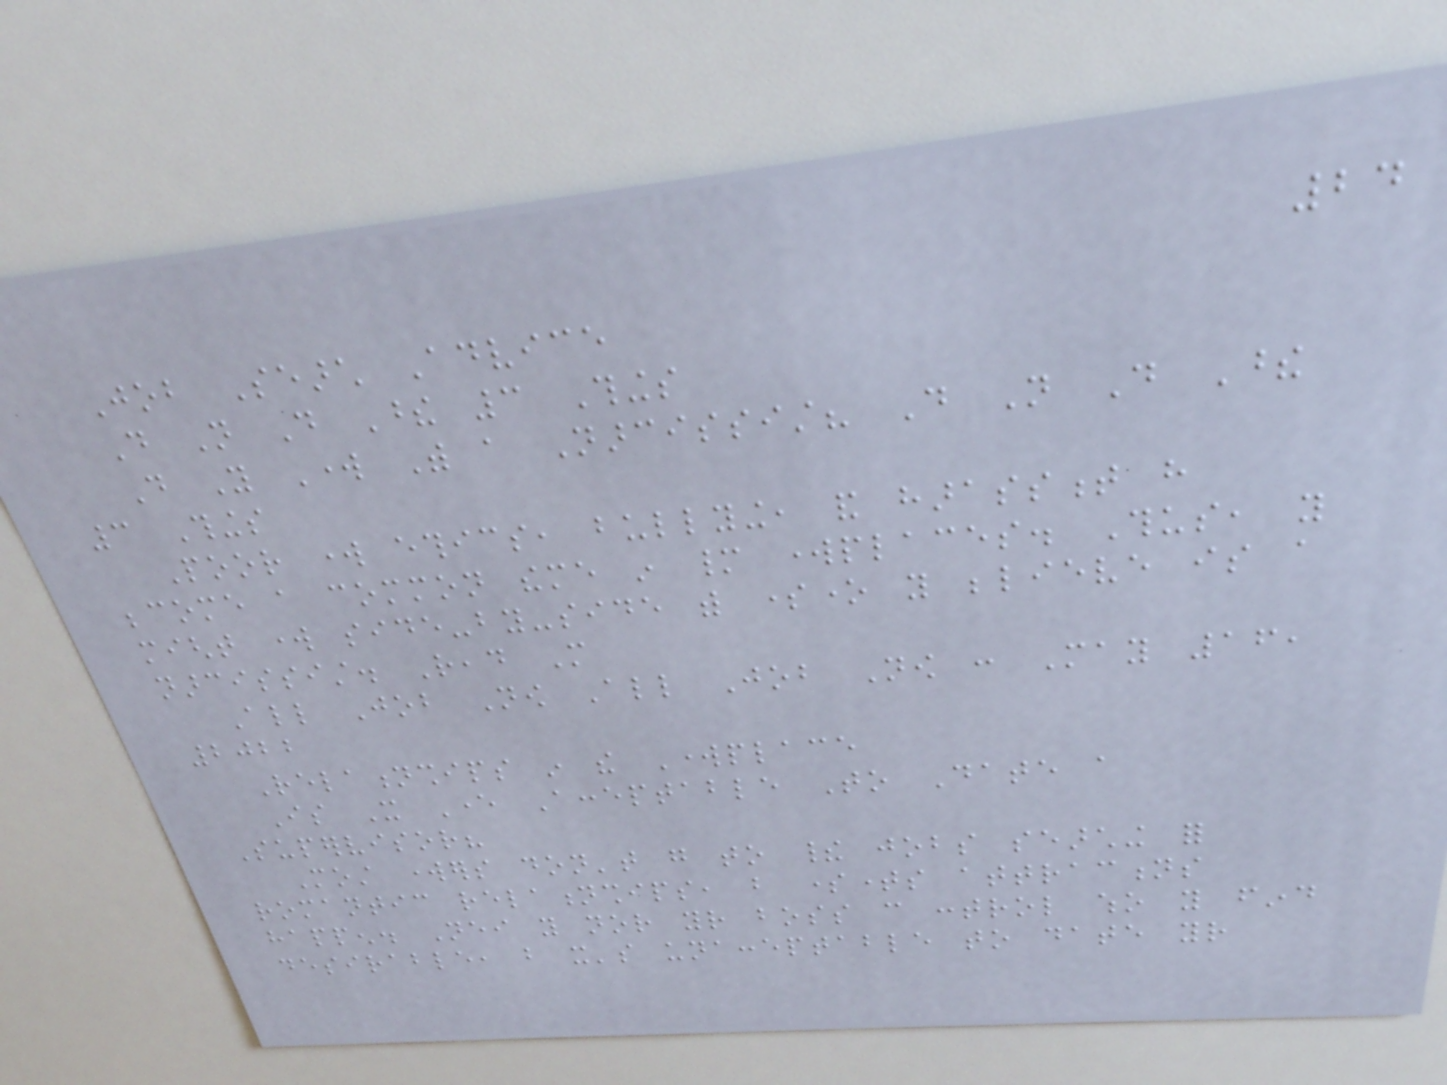24
Job Search Advice
Do Not Do These 3 Things
Do You Work With a Narcissist? Do Not Do These
3 Things
Poor work ethics, bullying, and harassment have
become a common theme in many workplaces. Thus, you
might work side-by-side with someone you believe is a
narcissist. Read More
All Job Now All Job Now : May 16,
2022
Relationships in the Workplace
Is It Ever Acceptable To Date a
Supervisor?
Most workers don't go to their jobs searching for
romantic relationships, but sometimes attractions
happen. Neither you nor your boss can control who you find
desirable, but it's unacceptable to date your
